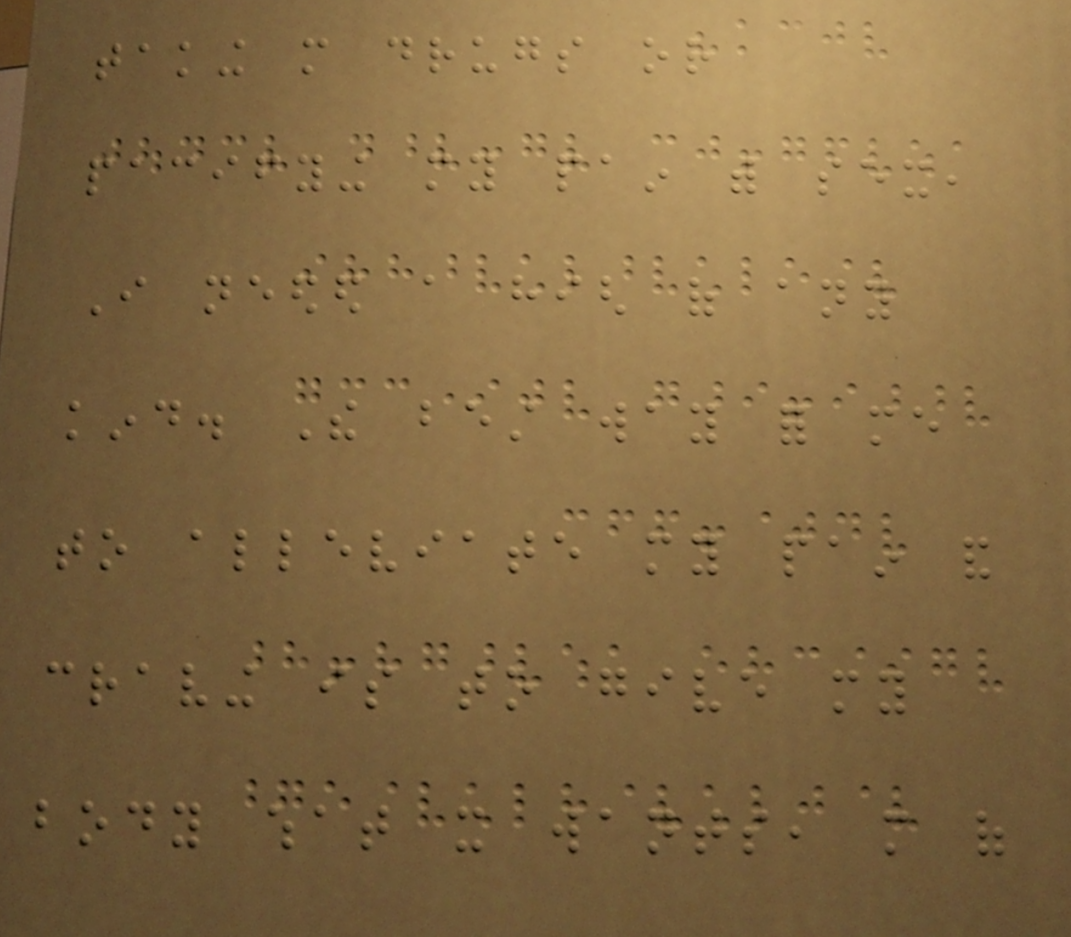taking more drugs or
pacifying my pain with sex,
I needed a high of any
kind. The best way for me
to alleviate my pain and
craving is to give my
body what it wants, more of
